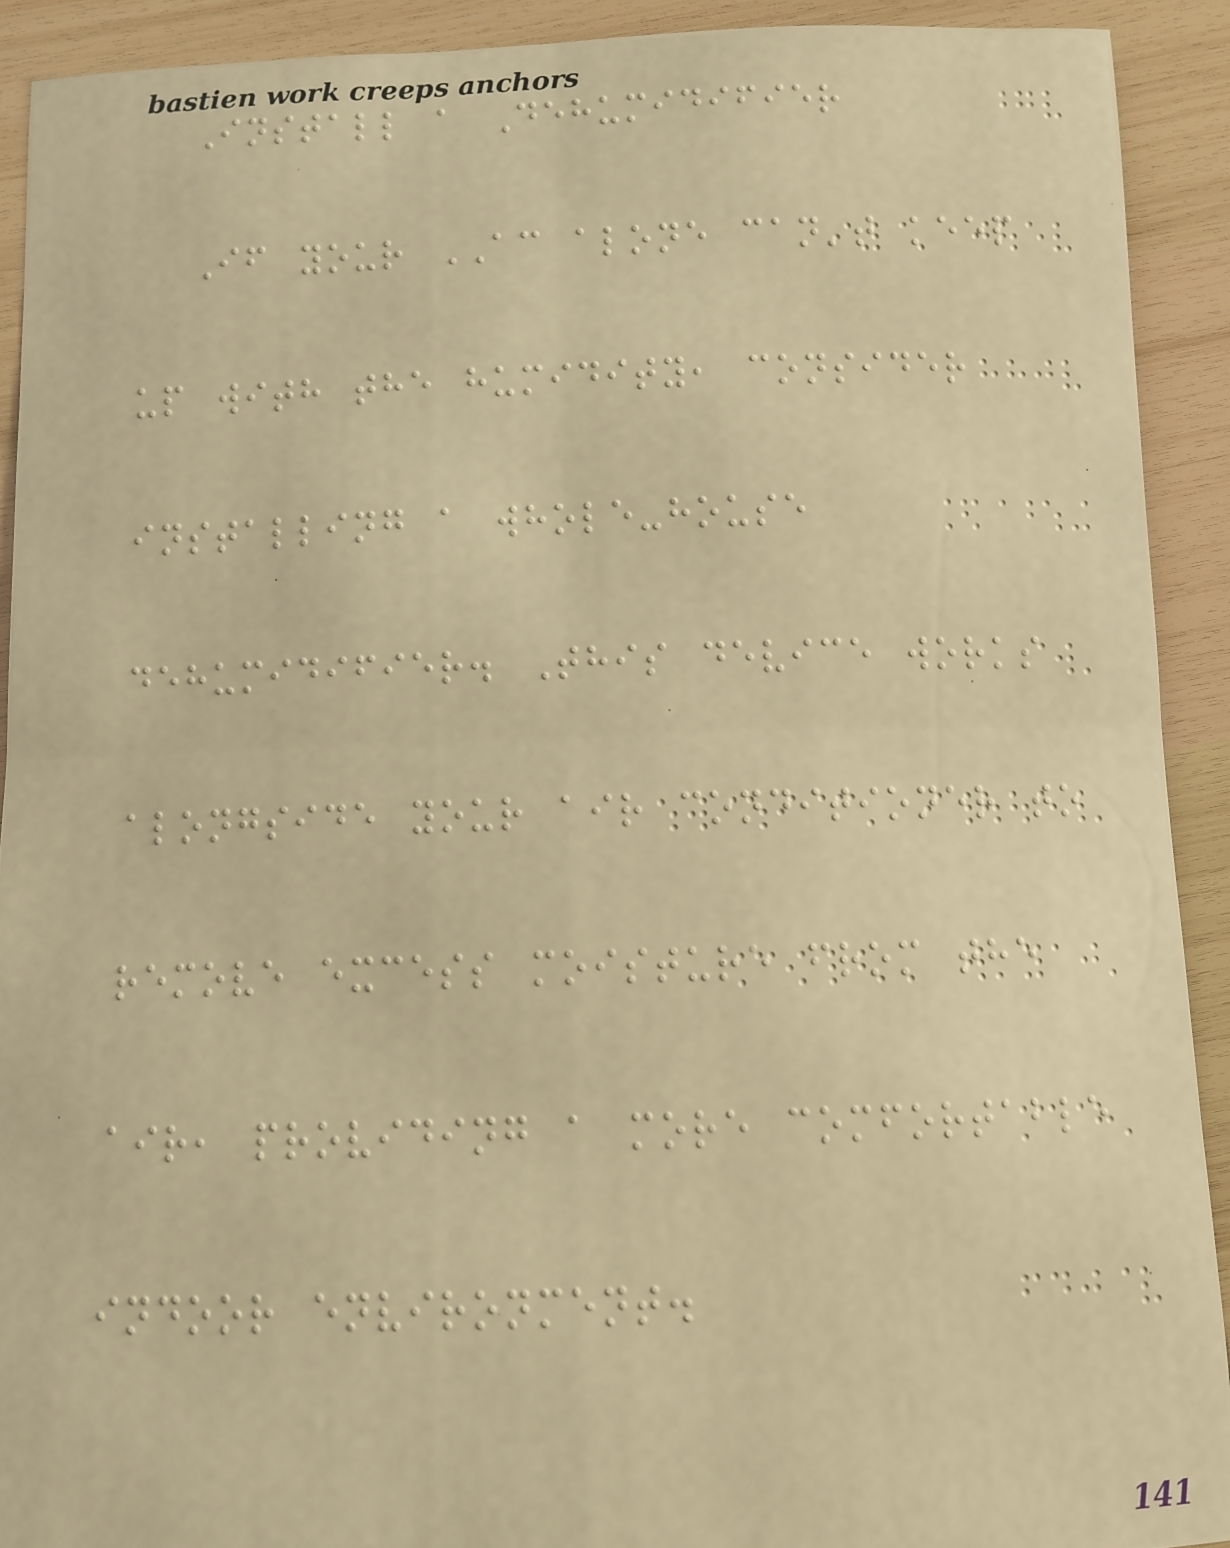Install a Dehumidifier
If your AC alone can't keep
up with the humidity, consider
installing a whole-house
dehumidifier. This device works
alongside your air conditioner to
remove excess moisture from the
air, providing a more comfortable
indoor environment.
